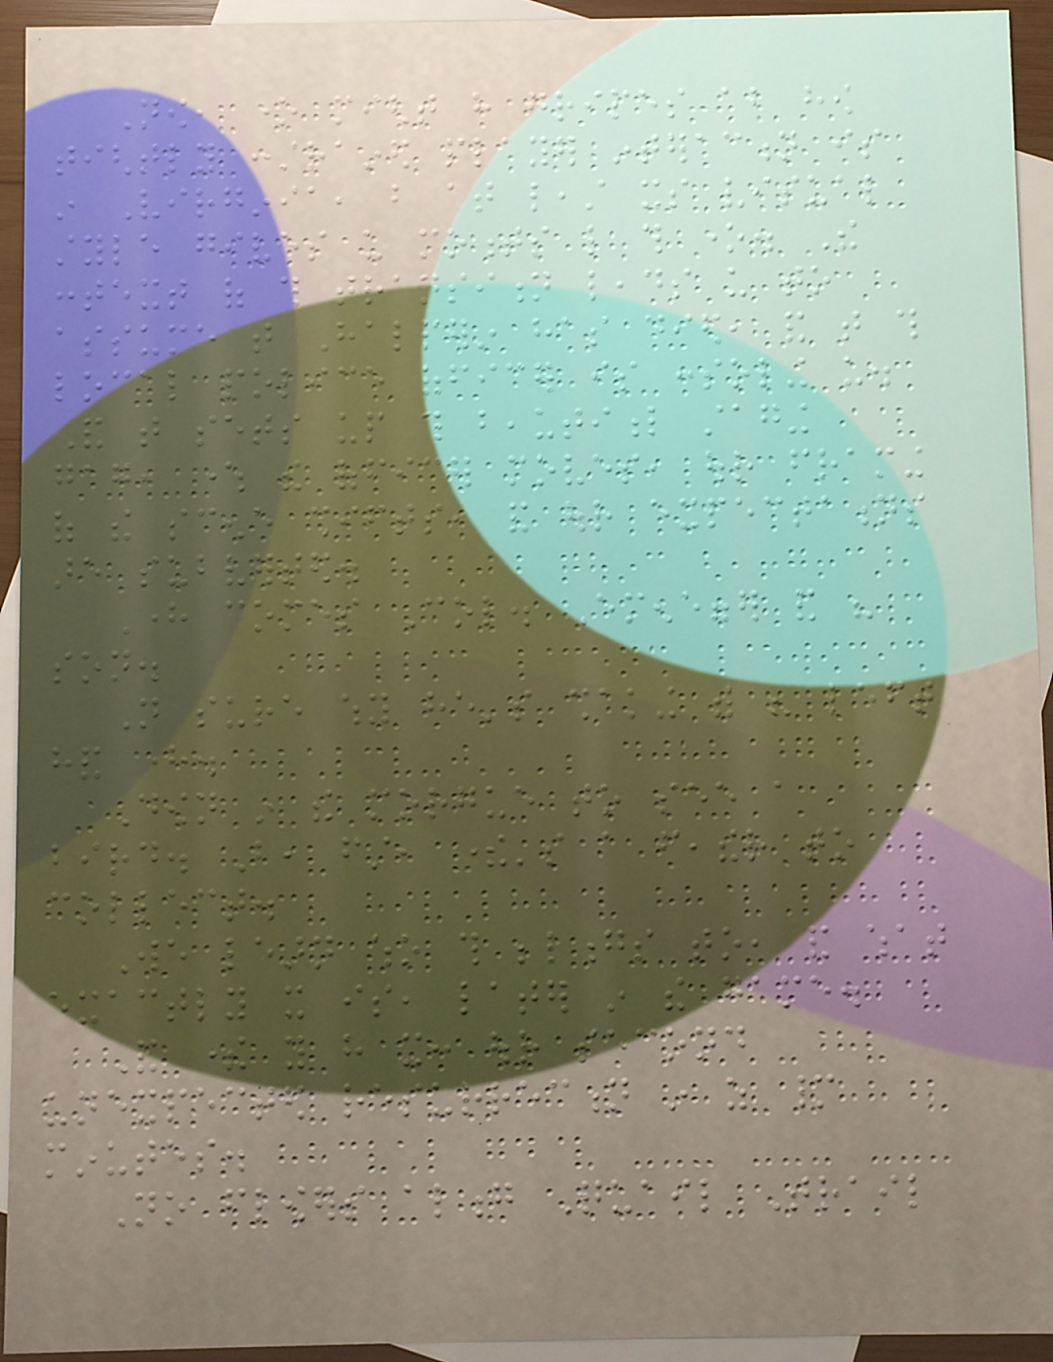Now, one might have gripes about how
tightly constrained player interaction is
in Virginia, but at least its visual
style gives us moments like this one. The
context of this transition leads us to
assume that Halperin has died, and that this
local police officer is consoling us.
And that sets up this beautiful staging
gag, where the officer moves, our framing
of the scene shifts, and our expectations
are subverted.
Here comes Col. Emenegger and his
son.
Not sure why he's shaking with his left
hand here.
Down in the morgue to see a
bird. But, first, there's a feather to
collect.
We learn who this belongs to, and what
exactly it is, later in the game.
And there you have it: our second
unexpected resurrection in as many
minutes.
No flowers along Quail Trail
